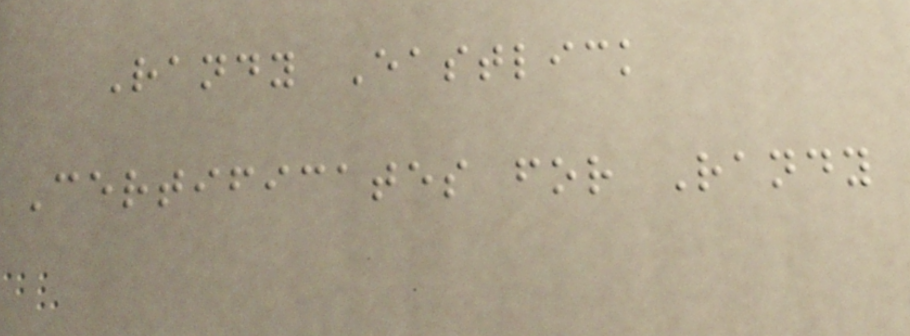Randy Eastlick
Certificates for Randy
